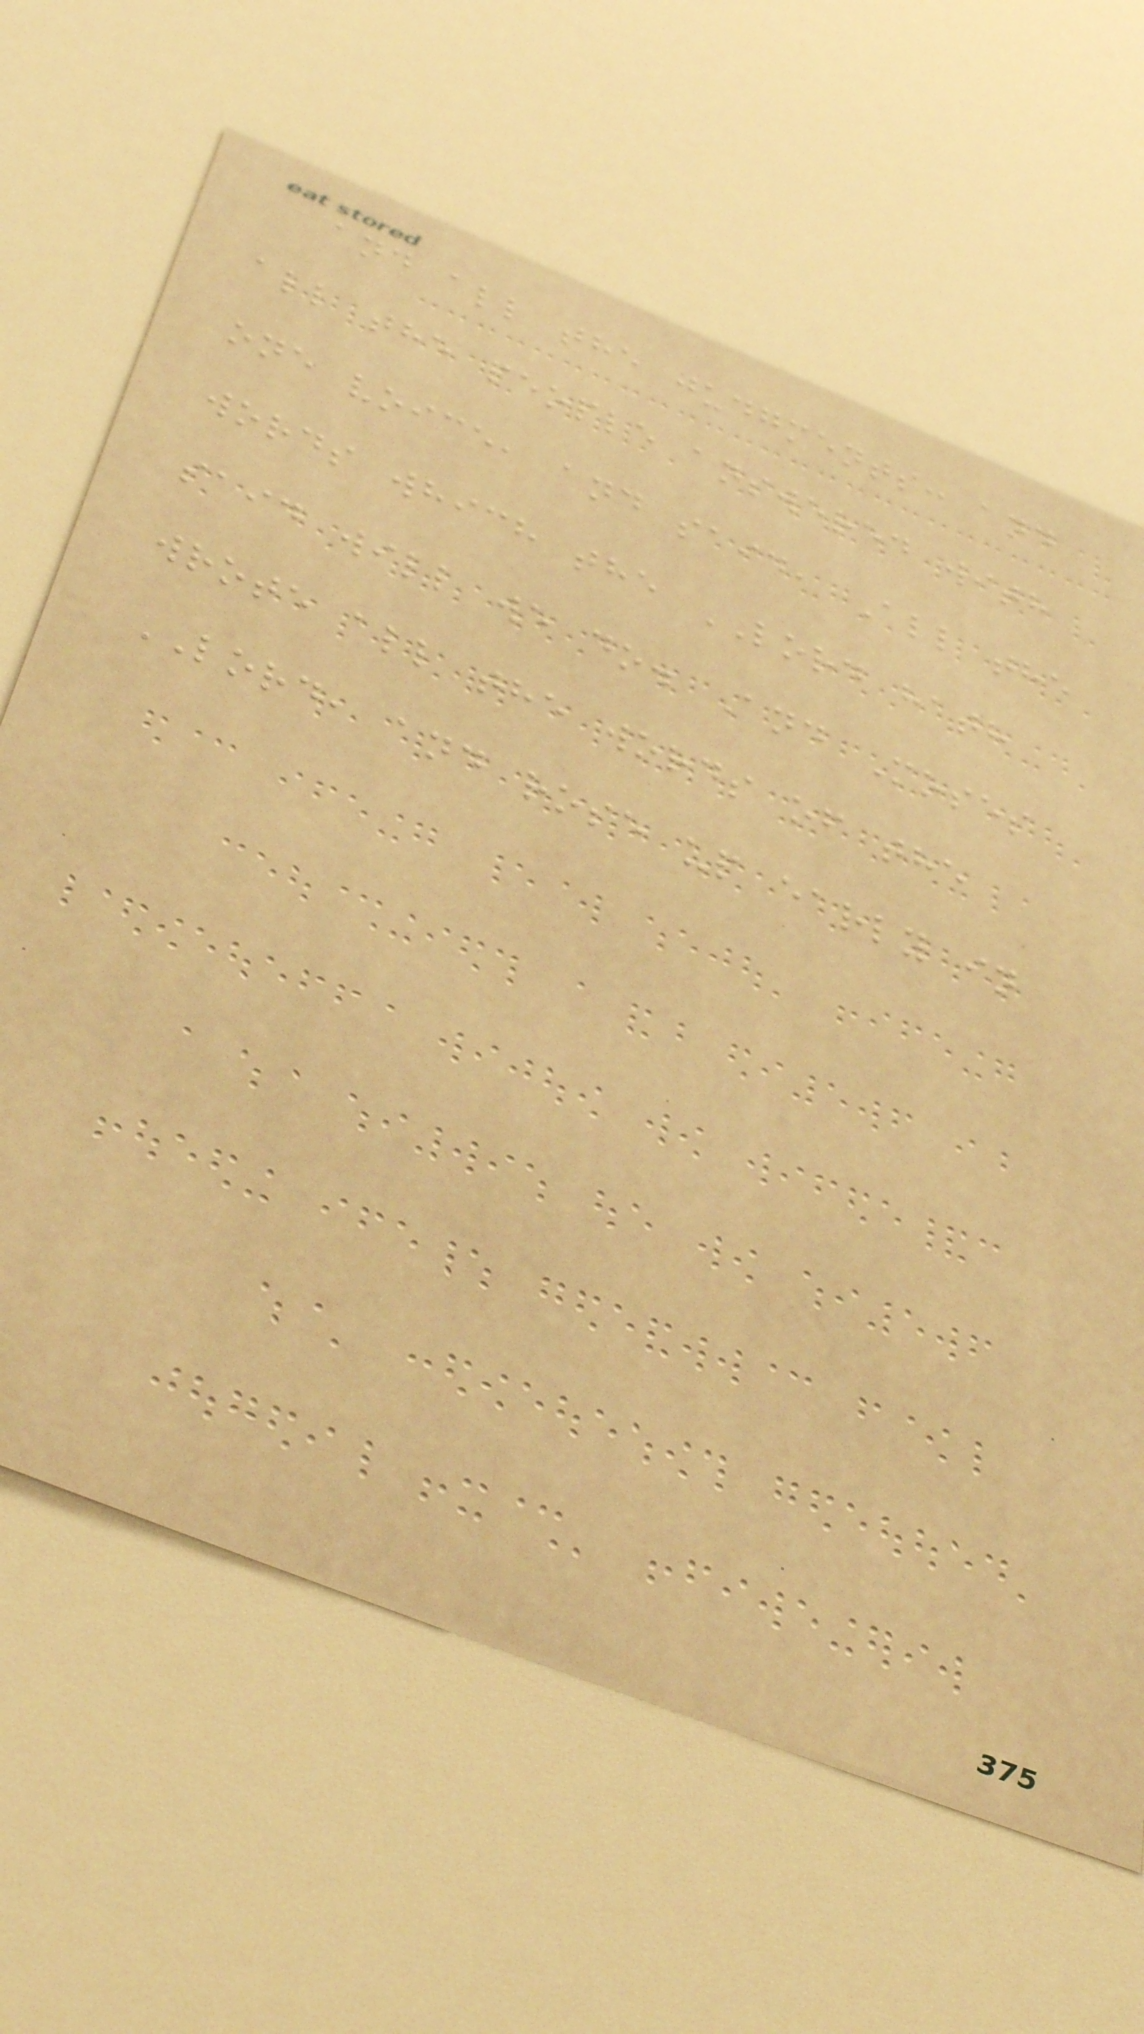and all the judgments: and
all the people answered with
one voice, and said, All the
words which the LORD hath
said will we do. And Moses
wrote all the words of the
LORD, and rose up early in
